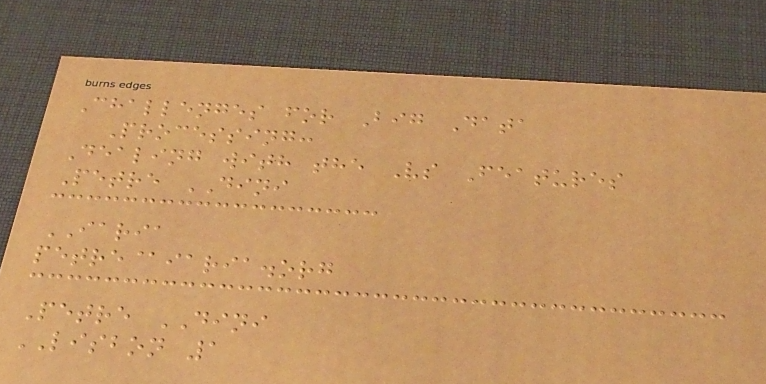Challenges for Big Data
Processing:
Dealing with the Vs Features
Petre DINI
IARIA
petre@iaria.org
Petre DINI
LISBON 1
